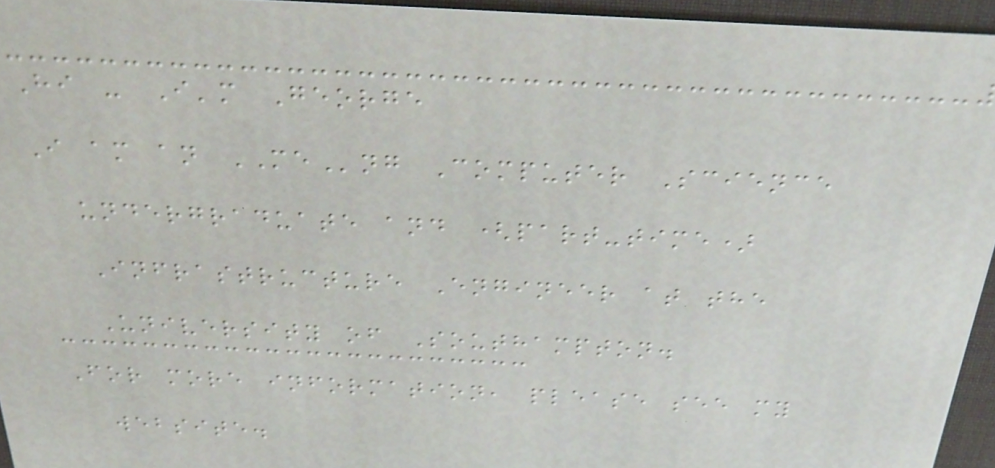Hi - I'm George
I am an MEng Computer Science
undergraduate and (part-time)
Infrastructure Engineer at the
University of Southampton.
For more information, please see my
website.
